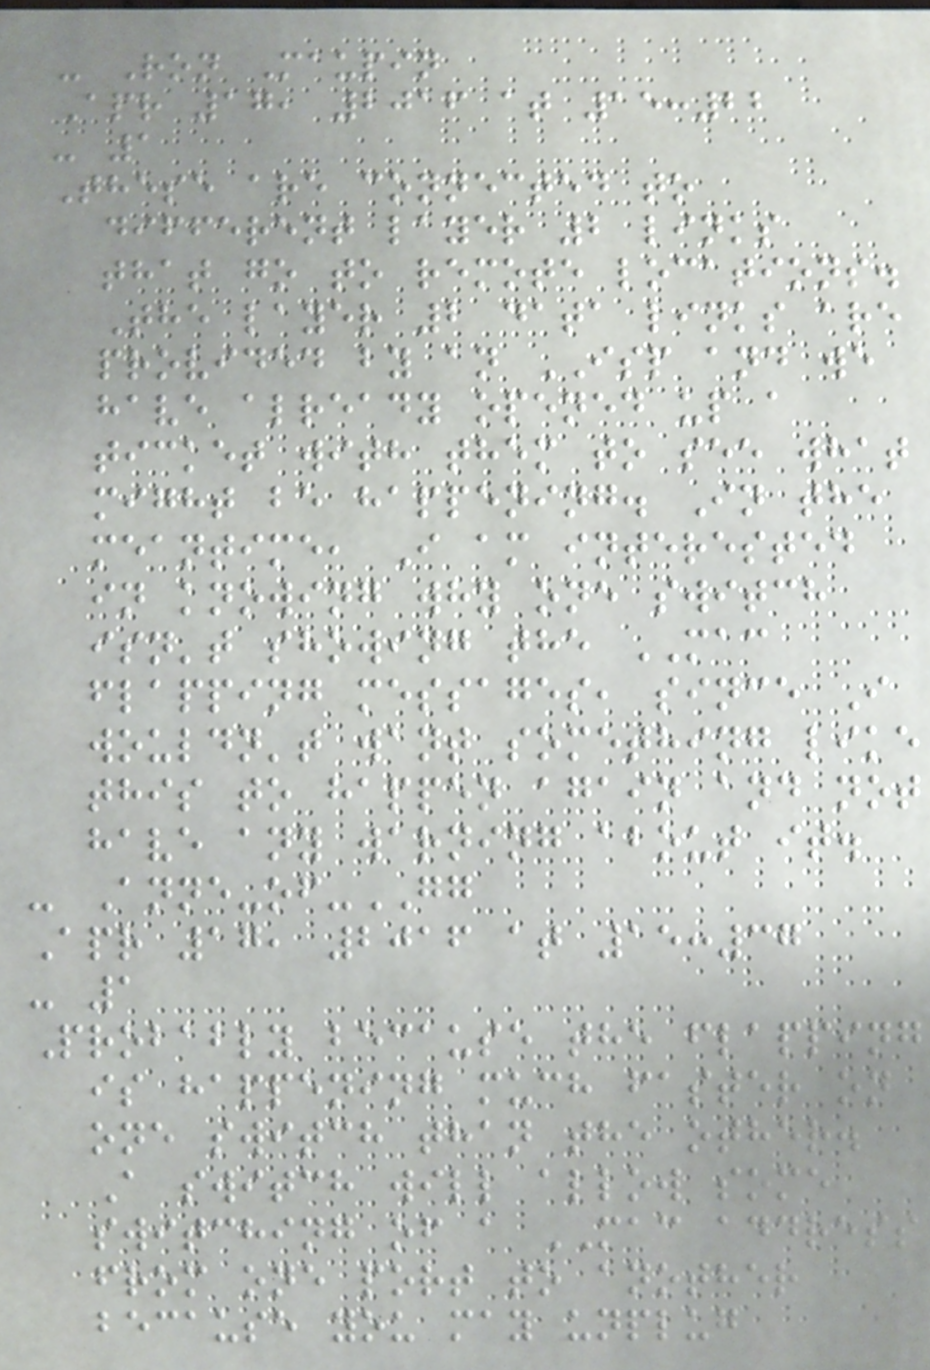- Ron Maupin
Apr 17, 2016 at 15:22
- 1
These are connected to
different layer 2 links
that go to remote locations.
The layer 2 data links are
provided by an ISP and we
have already opened up a
ticket with them to see what
might be happening. In the
meantime, I am interested
in knowing why one switch
isn't showing the MAC
flapping messages, since I
wouldn't want something like
this to happen again and not
have any warning about it.
- Anne-of-GG
Apr 17, 2016 at 15:37
- 1
Probably because the flapping
is happening much faster on
one switch than the other.
A switch will allow some
switching of a MAC address
from one port to another
because you may unplug
